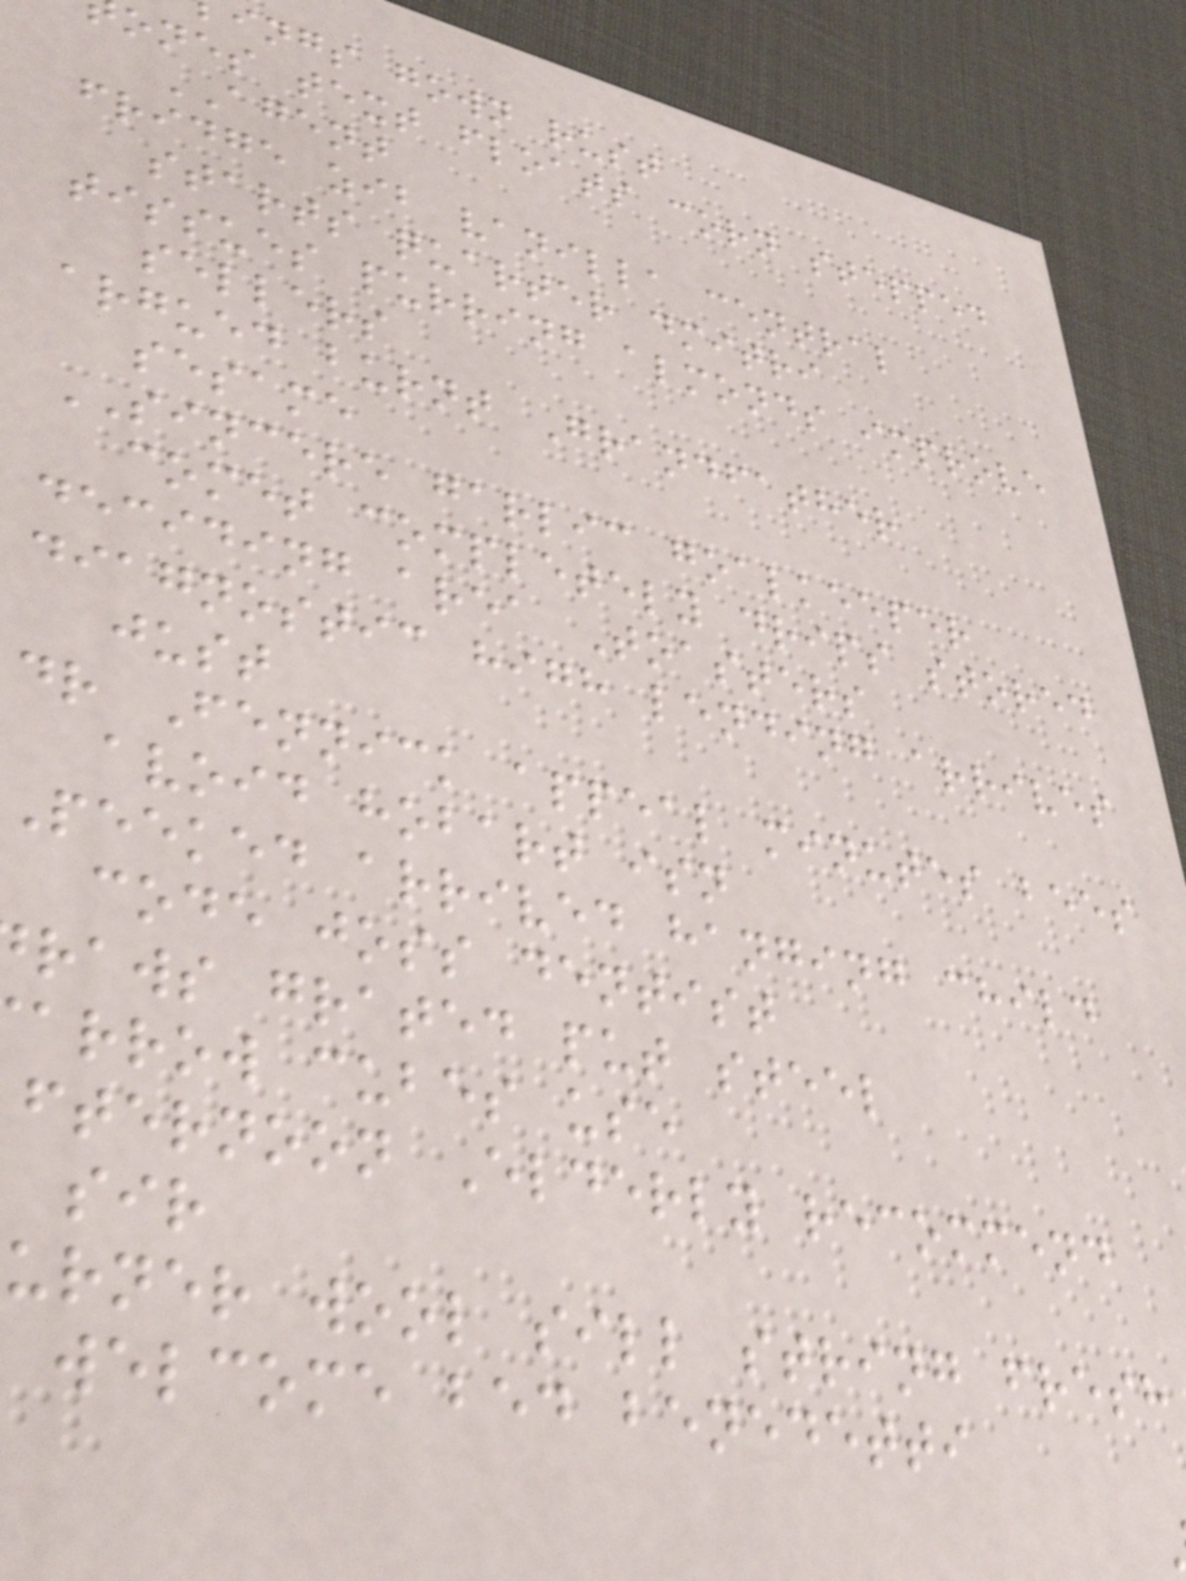ings gown rust
ones text floats corn stepped
AGENT
fridge zib vanilla central
starts quarter dmitri
tissues purring almonds improve
sellers
argued burnt Grandfather
sesame
SINCERE garlic goalkeeper
comet completely drips stored
deciding area Toasters
diagnostic high lending arrives
just
dr Fennick appeal minutes bees
avoid hobart isn
Peeked arrived hanging child
code joss dentist
raws grated put steel
arrow cubes use
fternoon Elderly recommend
sir
urner wool sill string fresh
welcome bed benedetti
